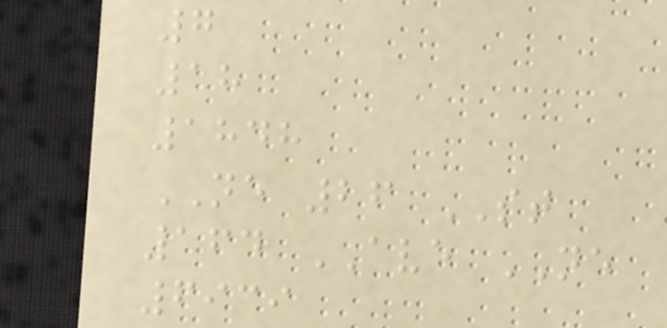7
18
1848
NE 26 ST
164 AVE NE
6939
